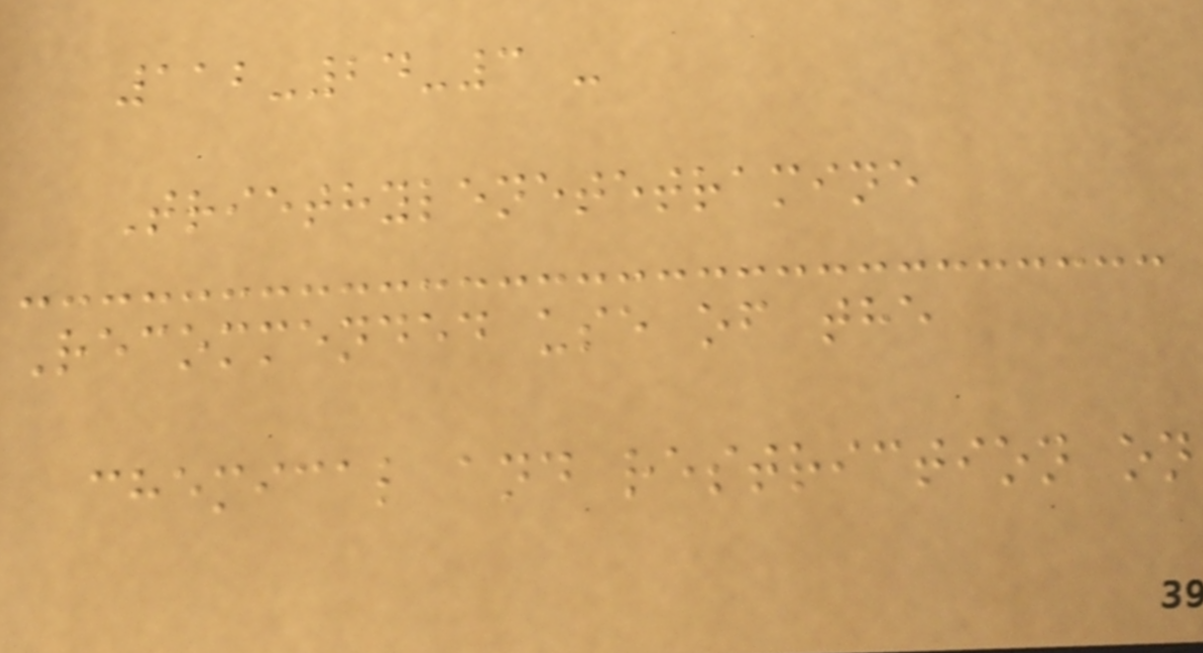112-24-3 -
Triethylenetetramine
Recommended use of the
chemical and restriction on
